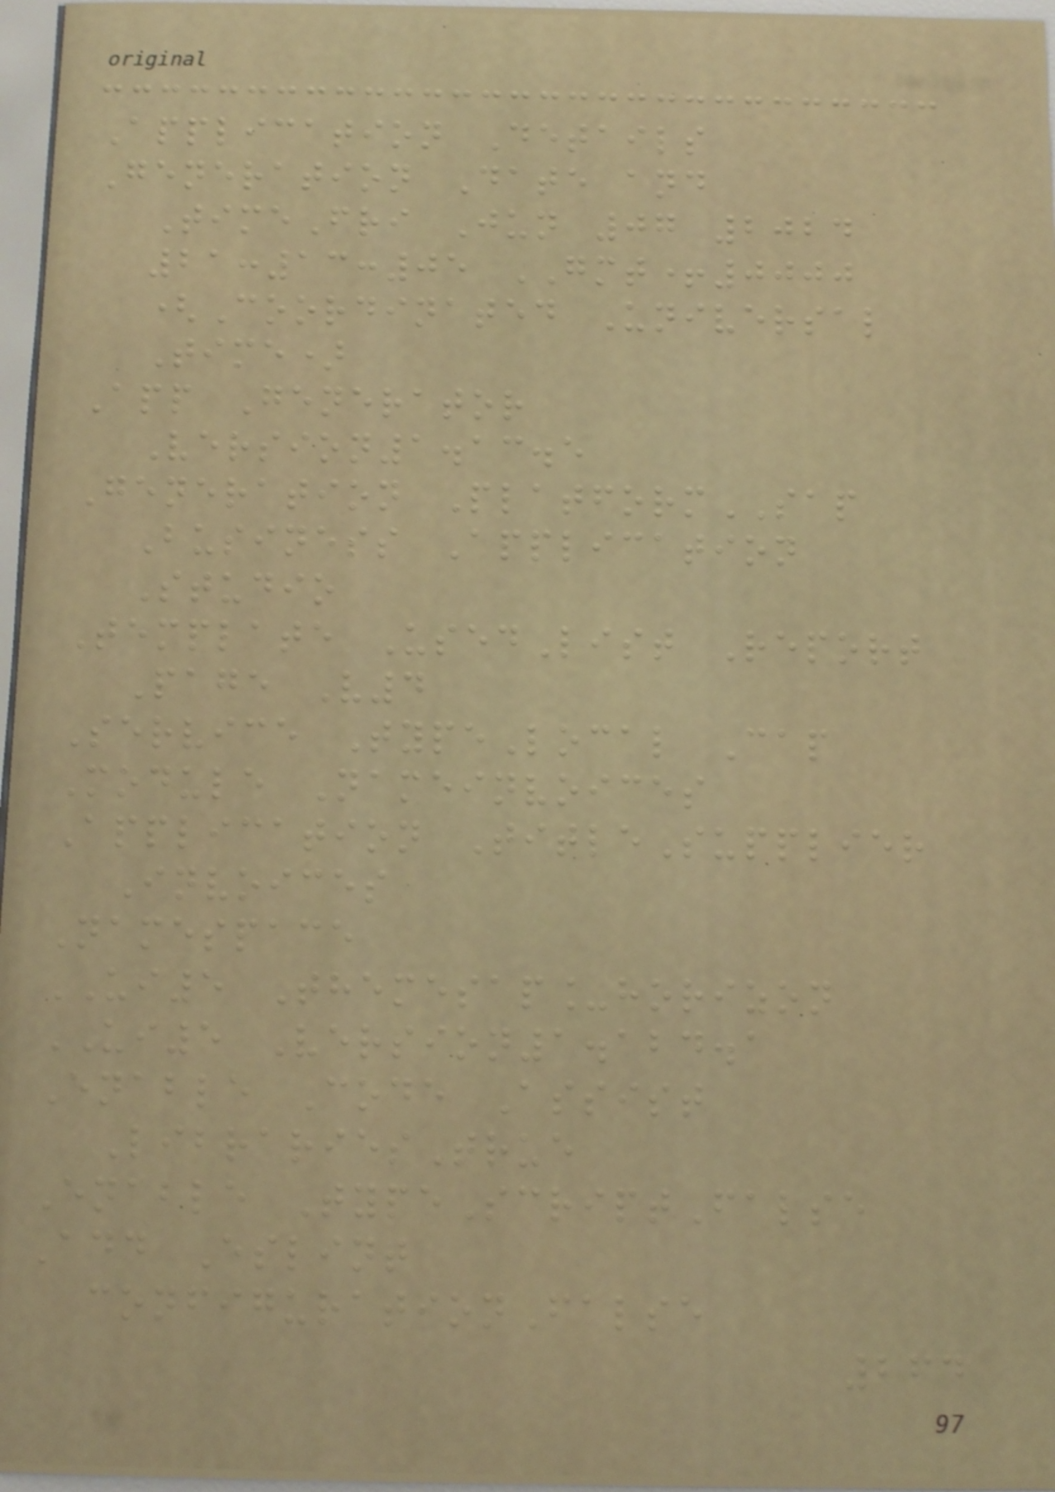Application Details
Generation Date and
TimeFri Jun 07 2024
21:13:05 GMT+0000
(Coordinated Universal
Time)
App Generator
Version1.13.5
Generation PlatformSAP
Business Application
Studio
Template UsedList Report
Page V4
Service TypeLocal Cap
Module Nameinvoices
Application TitleSupplier
Invoices
Namespace
UI5 Themesap_horizon
UI5 Version1.124.1
Enable Code Assist
LibrariesTrue
Enable TypeScriptFalse
Add Eslint
configurationFalse
264
